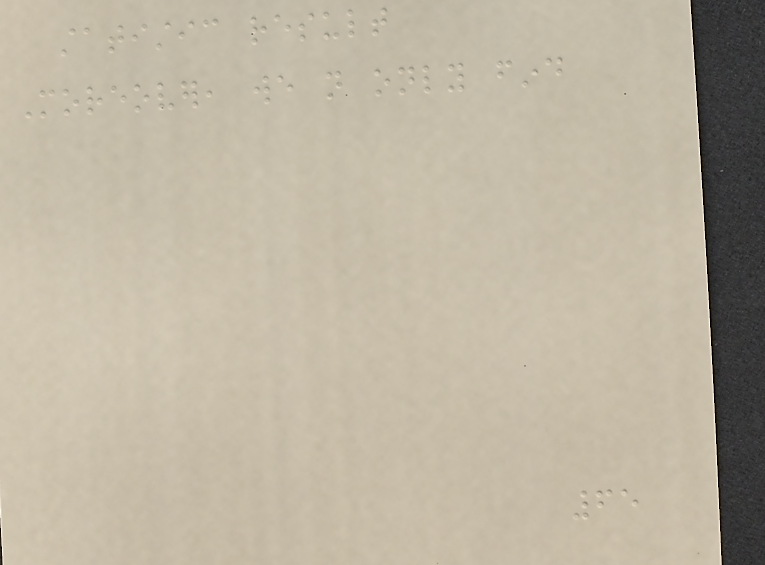statistic result
Moreover, we not only find
65
